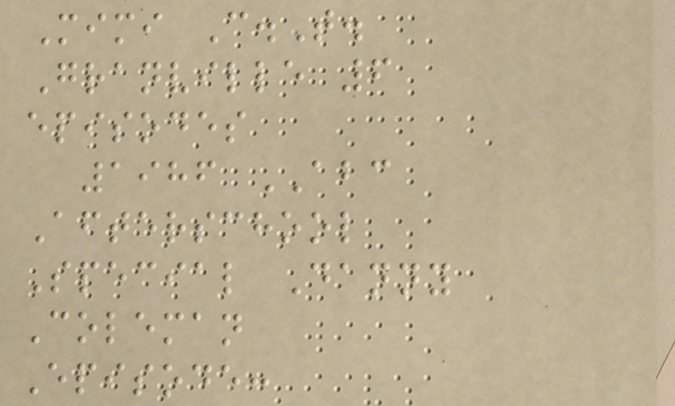Mimi C.T.
Granville 6
episodes
1986 ABC
Afterschool
Special Danny
Coleman
Episode:
